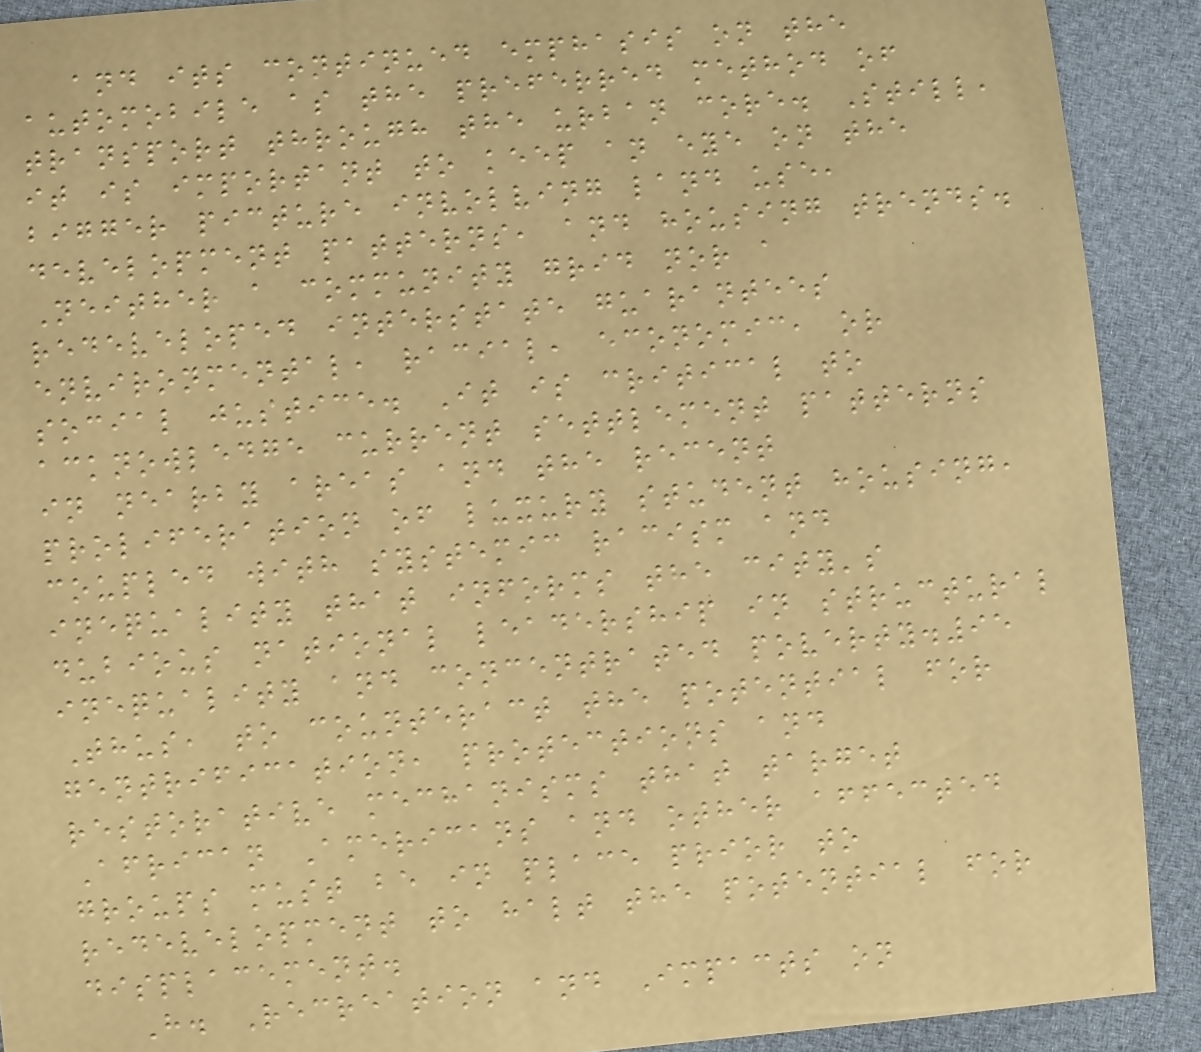and its continued emphasis on the
automobile as the preferred method of
transport through the urban core. Still,
it is important to keep an eye on the
bigger picture involving land use,
development patterns, and housing trends.
Neither a community grid nor a
redeveloped interstate guarantees
environmental, racial, economic, or
social justice. It is critical to
acknowledge current settlement patterns
in nearby areas and the recent
proliferation of luxury student housing,
coupled with systemic racism and
inequality that informs the city's
dubious national leadership in structural
inequality and concentrated poverty.95
Thus, to counteract the potential for
gentrification, protections and
restorative mechanisms that target
African Americans and other affected
groups must be in place prior to
redevelopment to halt the potential for
displacement.
H. Recreation and Impacts on
